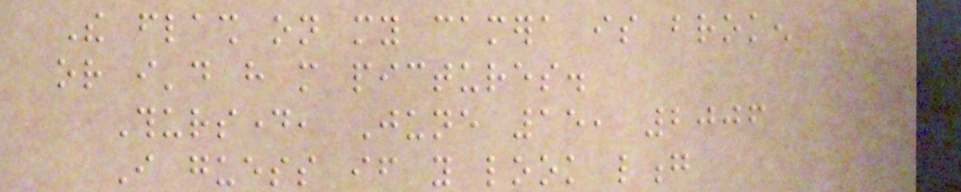The flash on my camera is broken
or i'd have more pictures.
Thursday, June 15, 2006
I guess if you look long
